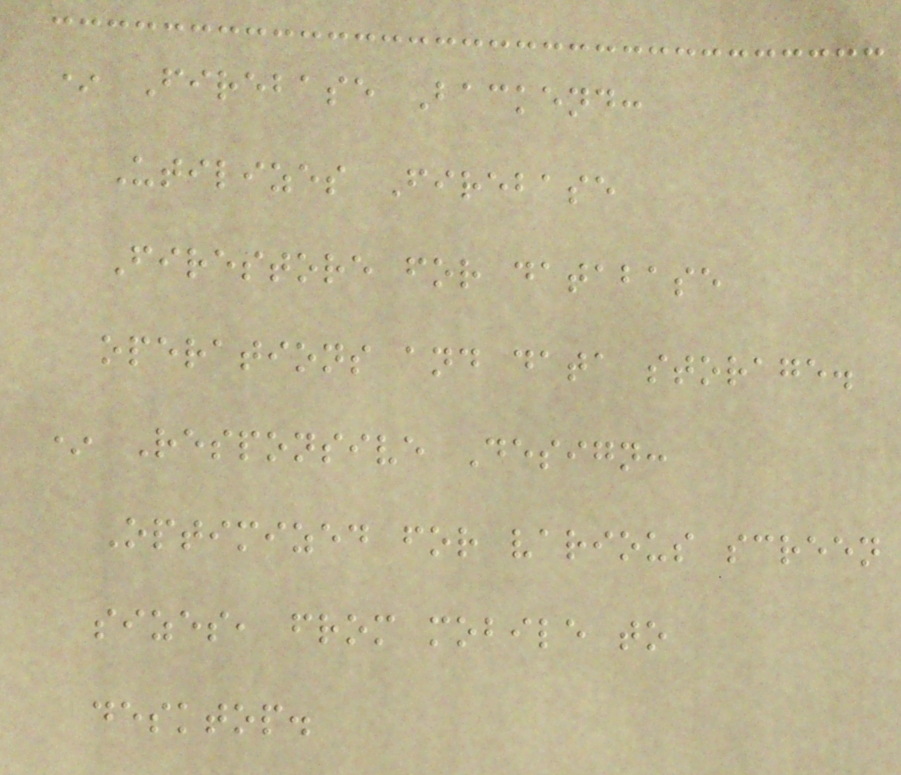* Firebase Backend:
Utilizes Firebase
Firestore for database
operations and data storage.
* Responsive Design:
Optimized for various screen
sizes, from mobile to
desktop.
